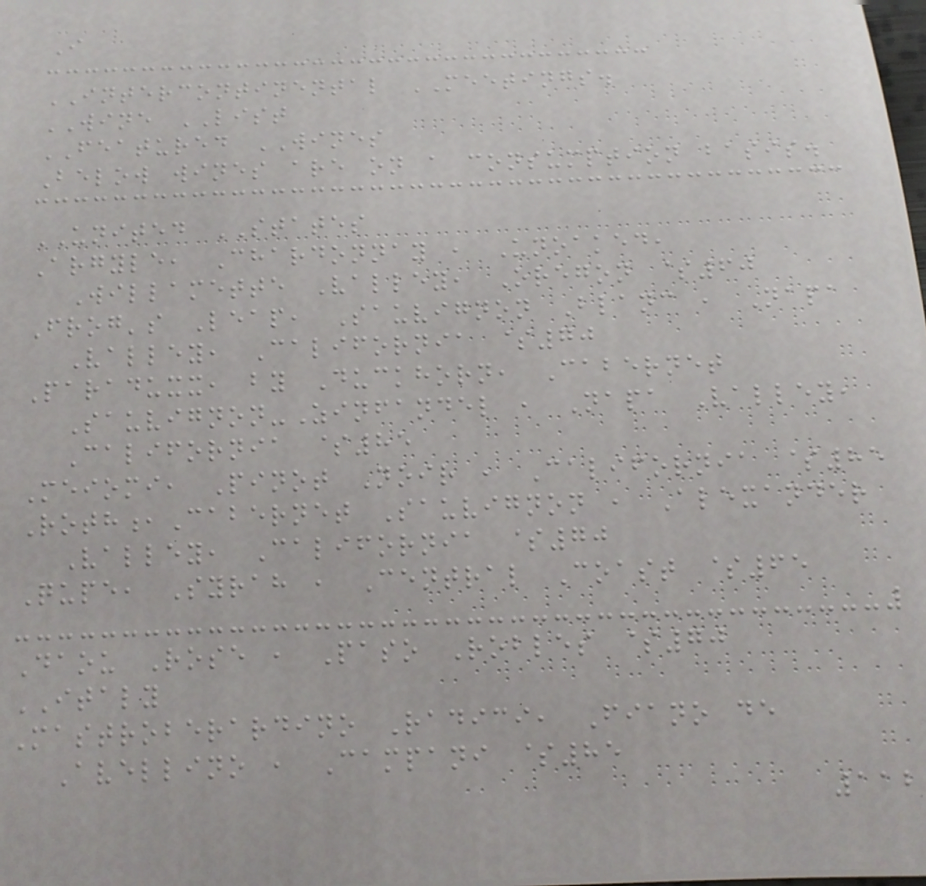I
INTERCONTINENTAL MEETINGS.
WINE LIST
FEATURED WINES
Below wines are on a consumption basis.
UNITED STATES
Argyle, Chardonnay , Unoaked,
Willamette Valley, Oregon $60
Frog's Leap, Sauvignon Blanc , Napa
Valley, California $70
Paraduxx, by Duckhorn, Cabernet
Sauvignon-Zinfandel , Napa Valley,
California $85
Meiomi, Pinot Noir , California $85
Roth,Cabernet Sauvignon , Alexander
Valley, California $70
Qupe, Syrah , Central Coast $65
Daou Rose , Paso Robles $70
ITALY
Mastroberardino Radici, Fiano de
Avellino , Campani $85
112
